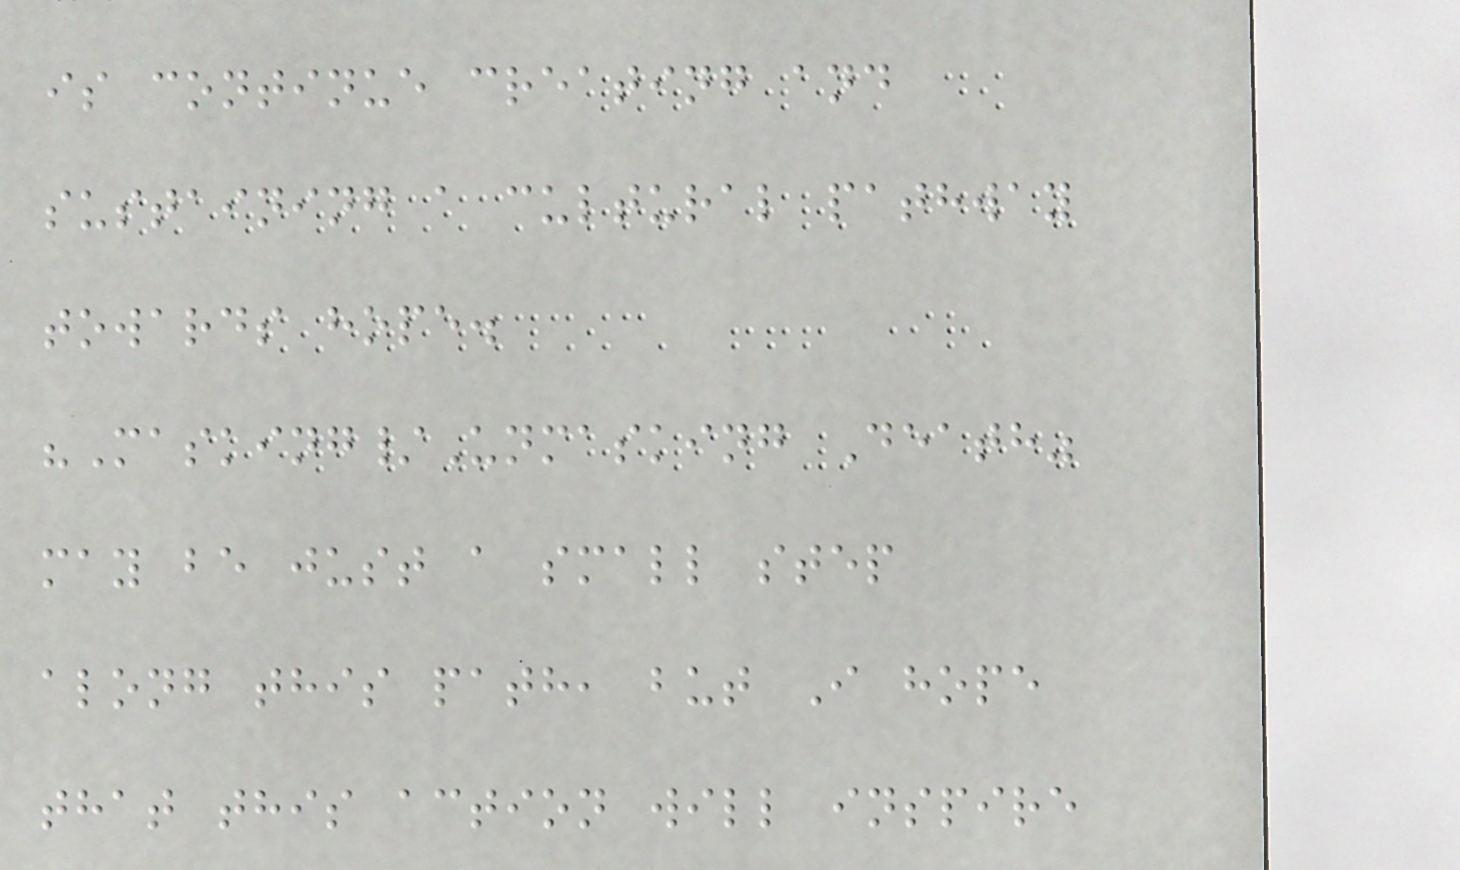is continue creating and
sustaining a cultural pathway
towards hope.
"Masking/Unmasking Death"
may be just a small step
along this path, but I hope
that this action will inspire
